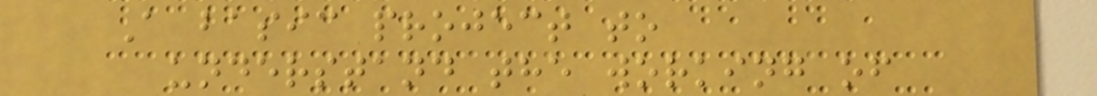A basic project to
understand the working of
